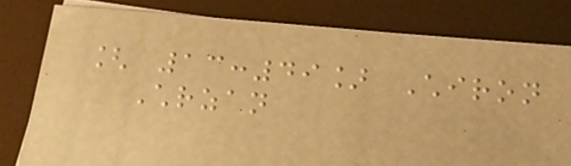[ 13:49] Chiron
Chrzan
